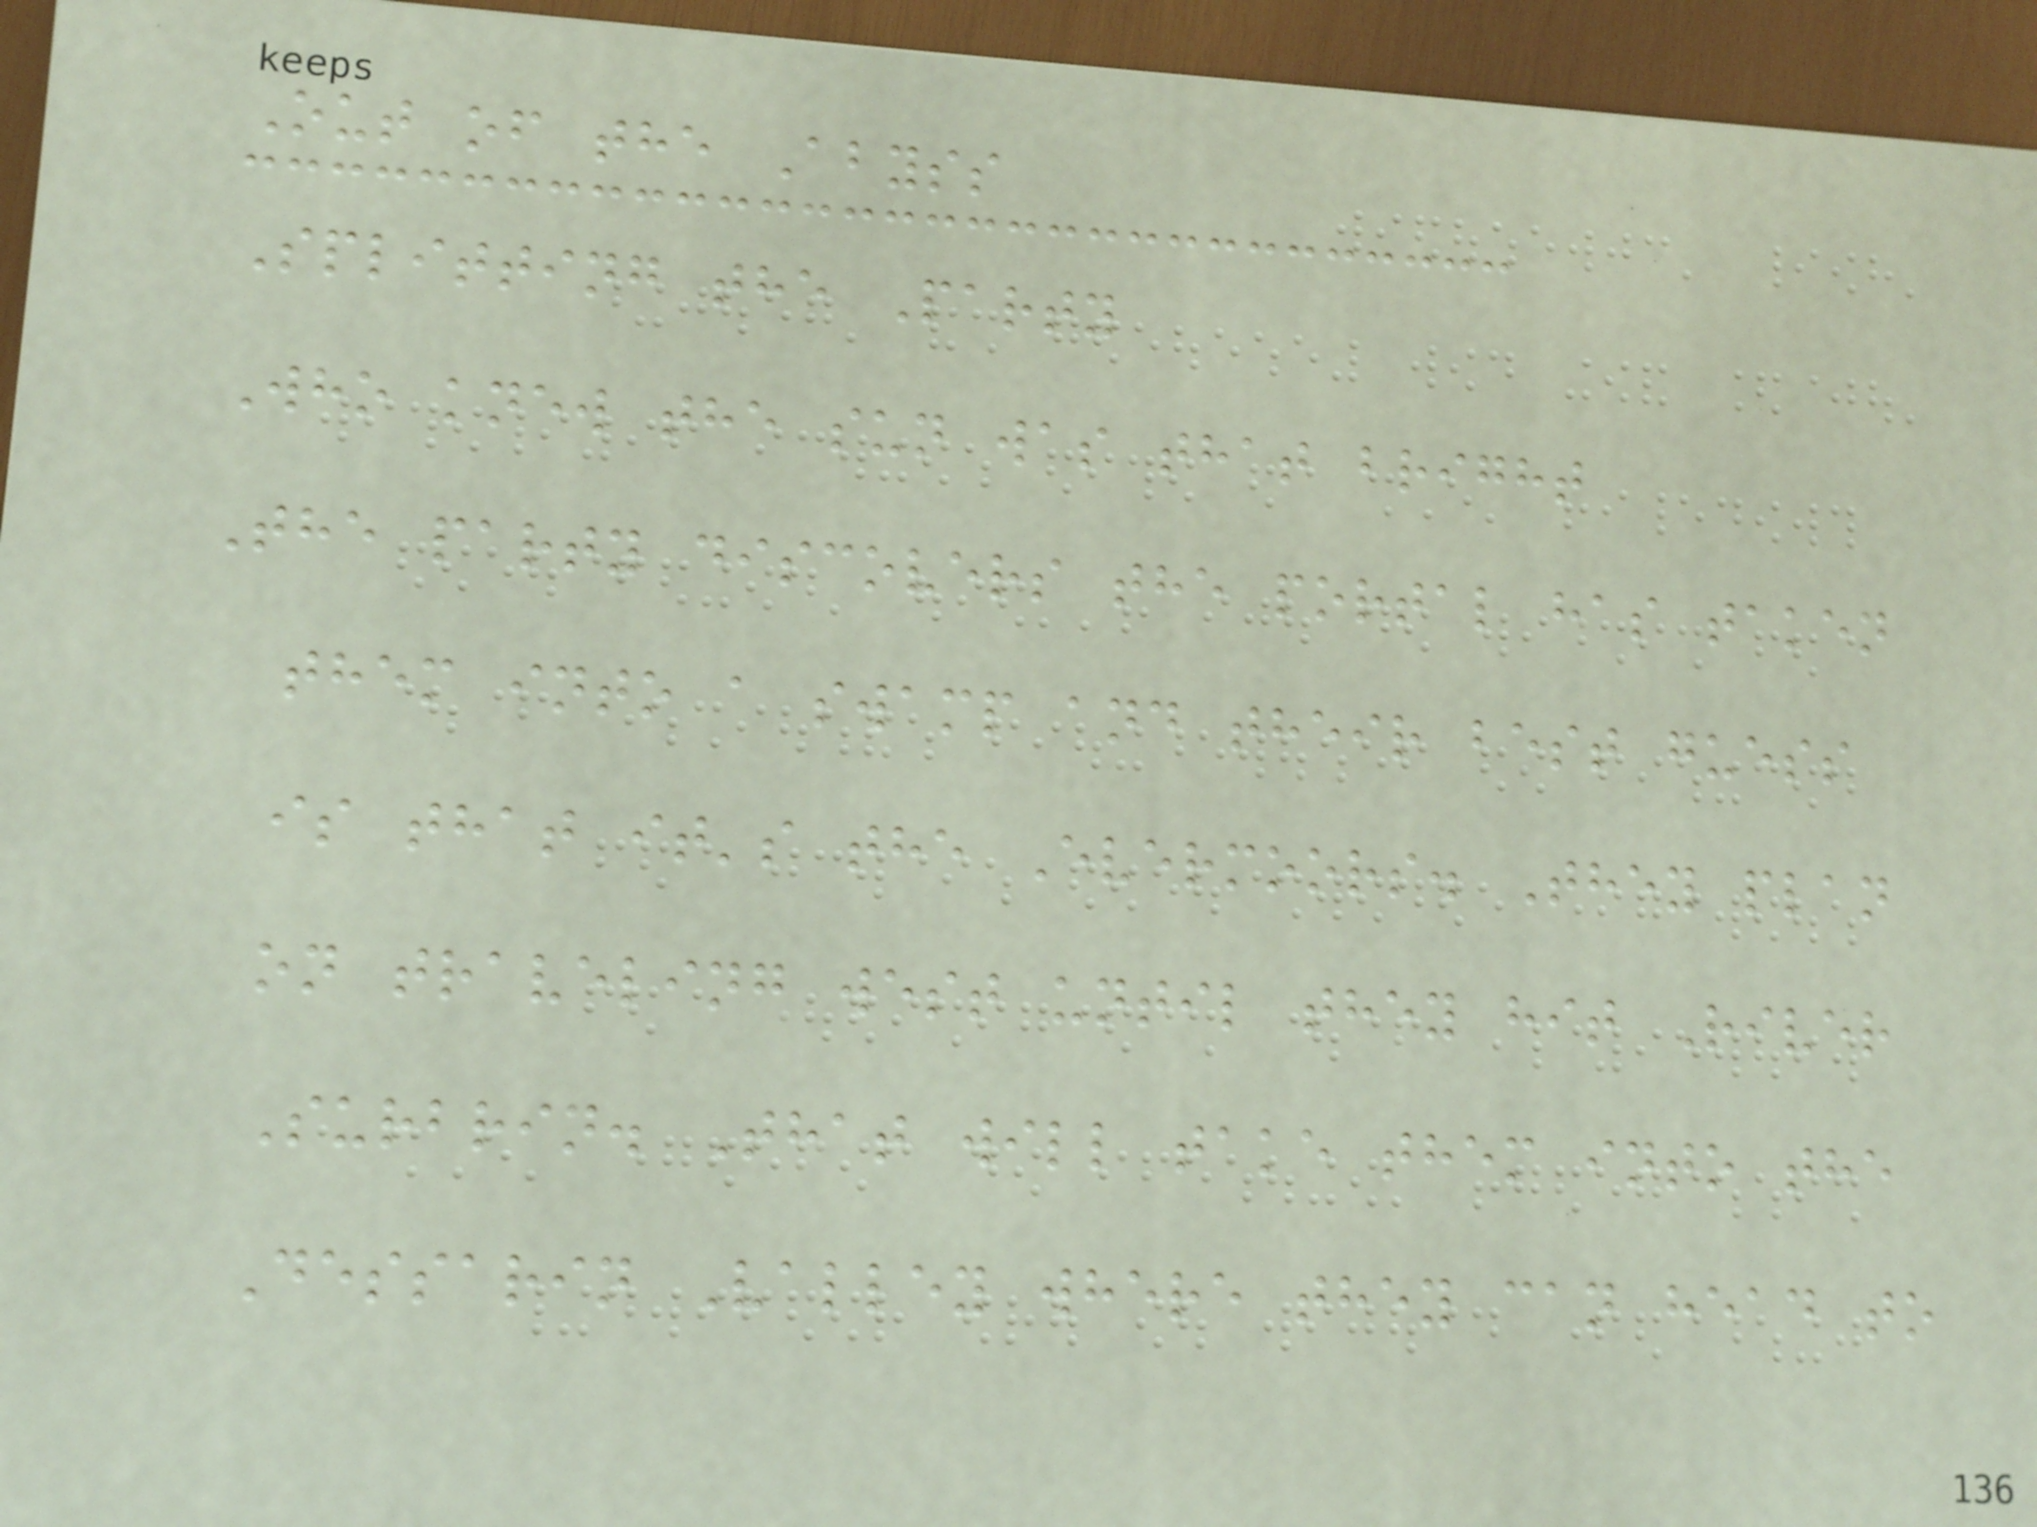Out of the Abyss
Splitting the Party
Who knew the sun was that bright
The party discovers the portal has taken
them into a swamp and their best guess
is that it's the Evermoors. They plan
on traveling west until they hit River
Surbrin. That will take them into the
Dessarin Valley where they can head to
